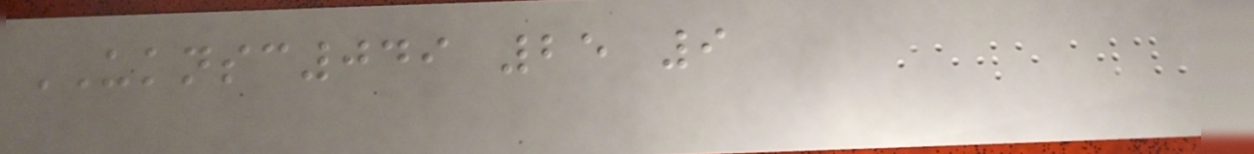UKNSC049 25 9
